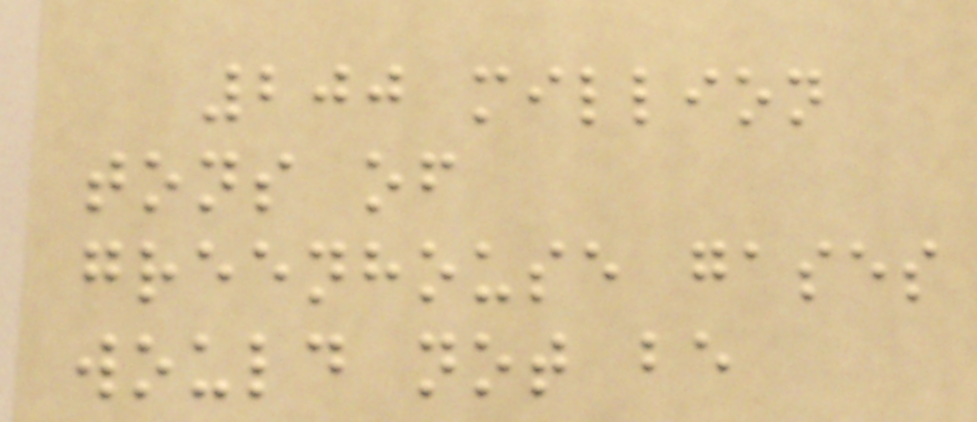200 million
tons of
greenhouse gases
would not be
